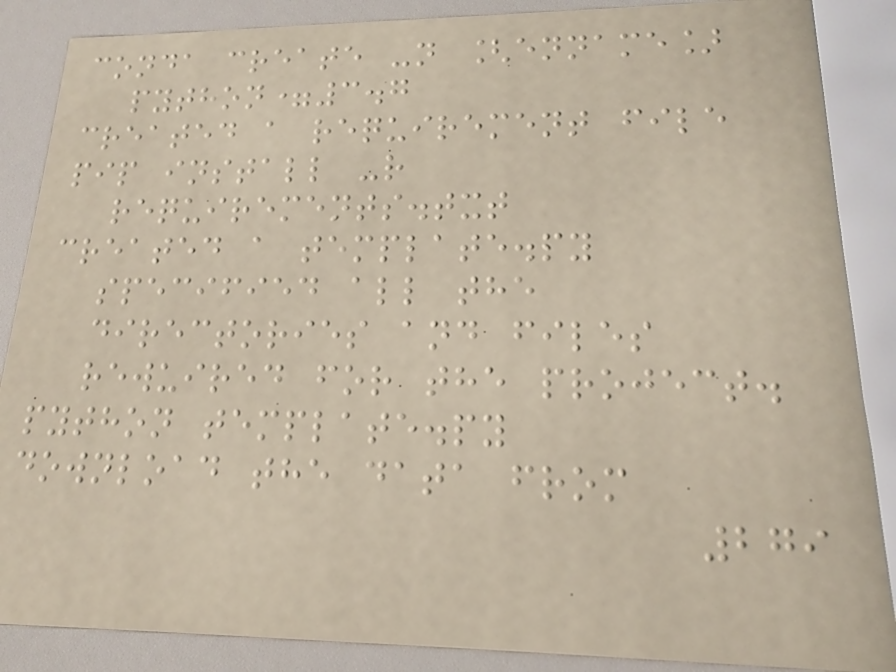conda create -n [enname]
python=3.7
created a requirement file
pip install -r
requirements.txt
created a template.py
specified all the
directories and files
rewuired for the project.
python template.py
download the data from
279
